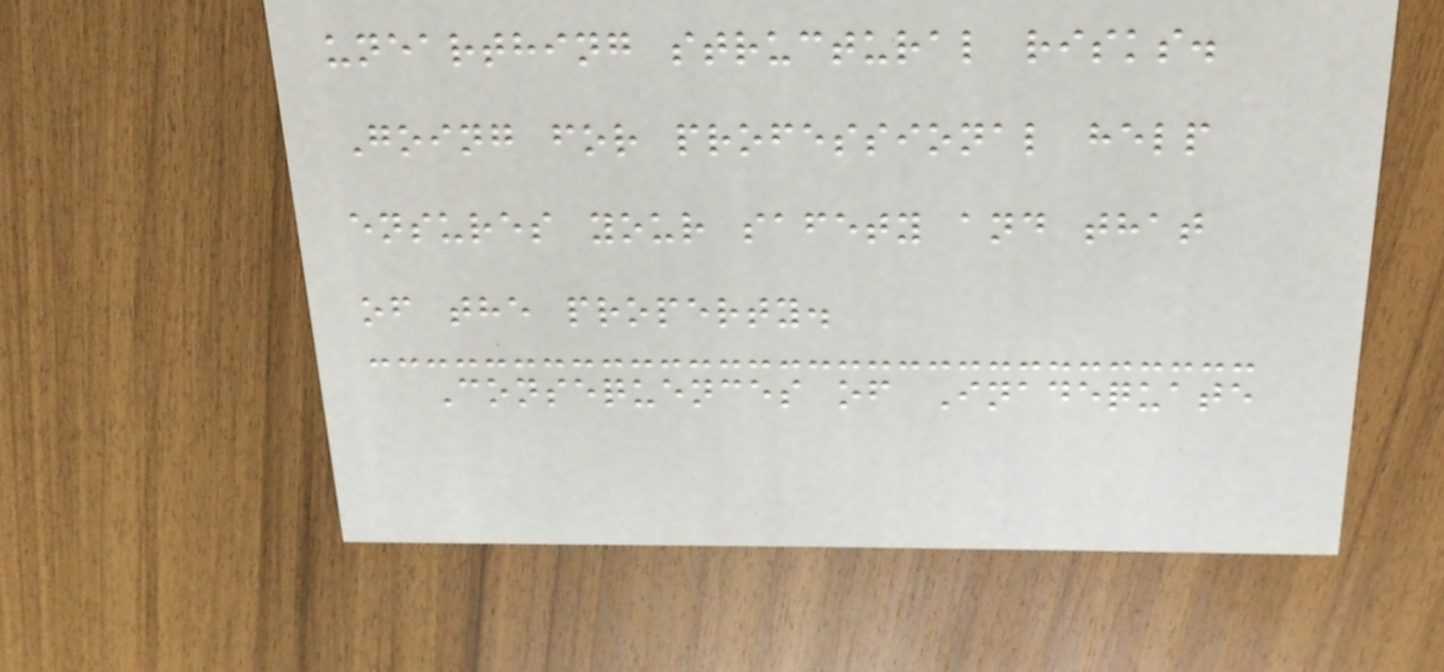unearthing structural risks.
Going for professional help
ensures your safety and that
of the property.
Consequences of Inadequate
